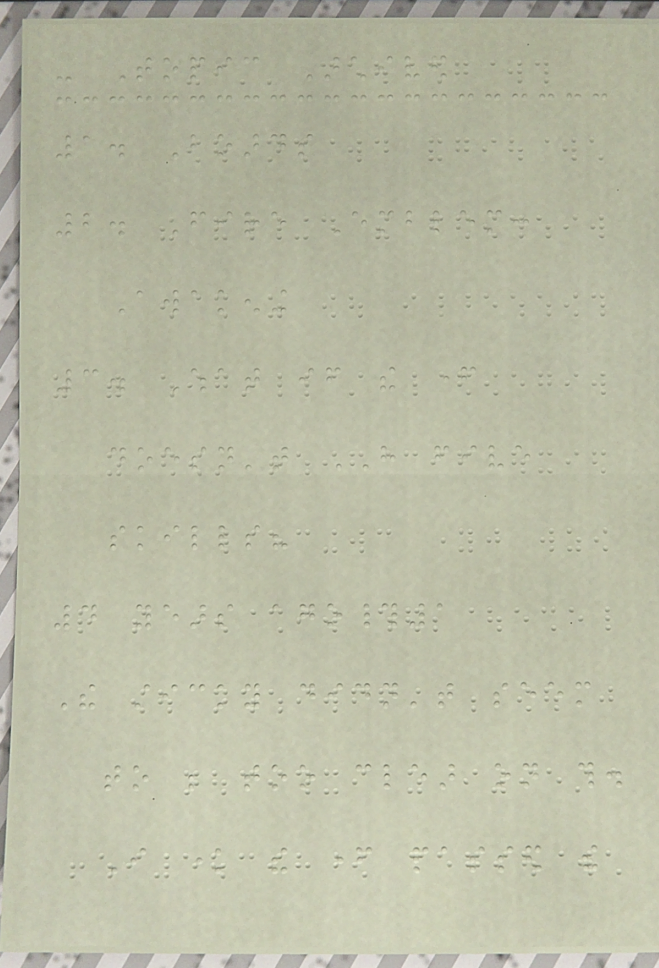- Topic Archived
1. Boards
2. Fire Emblem:
Awakening
3. What if the father
doesn't HAVE five
skills?
4 years ago#1
The sticky didn't seem
to be too clear on this.
I know the father passed the
